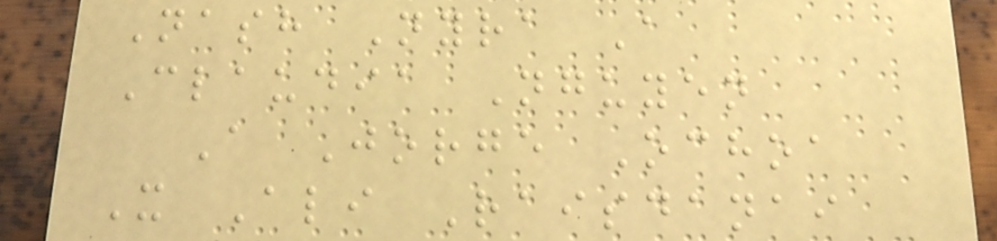Nash Nyra A
Claudia Nguyen
A Jorge Ochoa
X Ali Raisdanai
